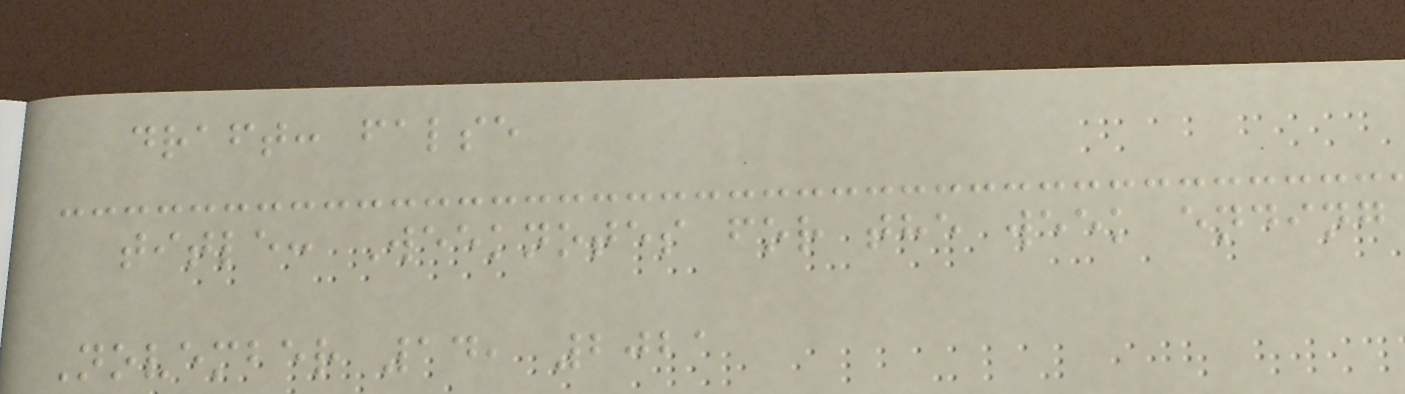draft: false
title: Weeknotes for the week ending
November 14, 2021
